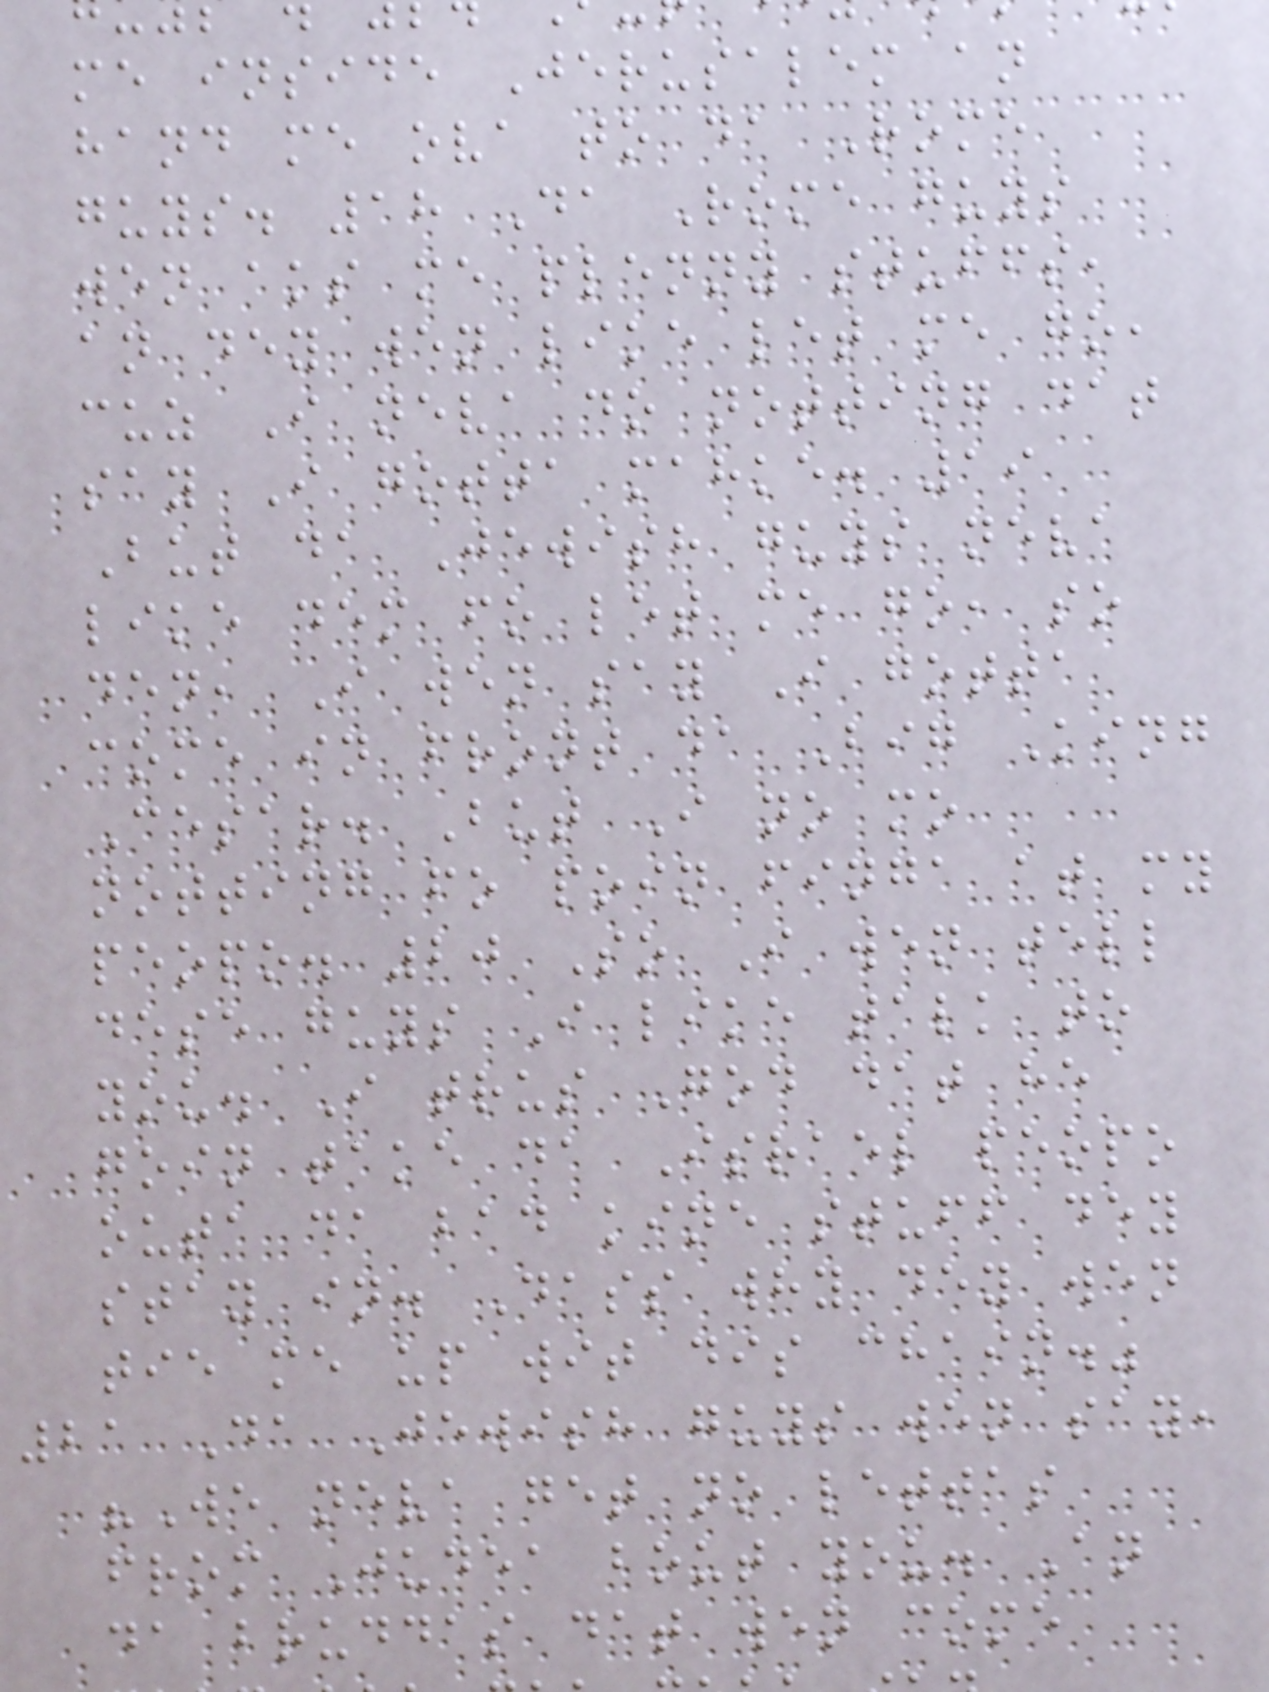me inside Jerusalem an
hand me ova to da Rome
guys. 18 Da Rome guys
wen aks me plenny stuffs,
an dey wen like let me go,
cuz I neva do notting dat
say I gotta mahke. 19
But da Jewish guys neva
like dem fo let me go, so
den, I wen say I gotta
come in front da Big King
Cesar. But I no mo
notting fo poin finga at my
peopo. 20 So I wen tell
dese guys I like talk to
you. I trus God dat he
goin take da Israel peopo
outa da bad kine stuff dey
stay in. Dass why dey wen
tie me up wit dis chain."
21 Da Jewish guys wen say,
"We neva get no lettas
from Judea bout you. An
da bruddas dat wen come
